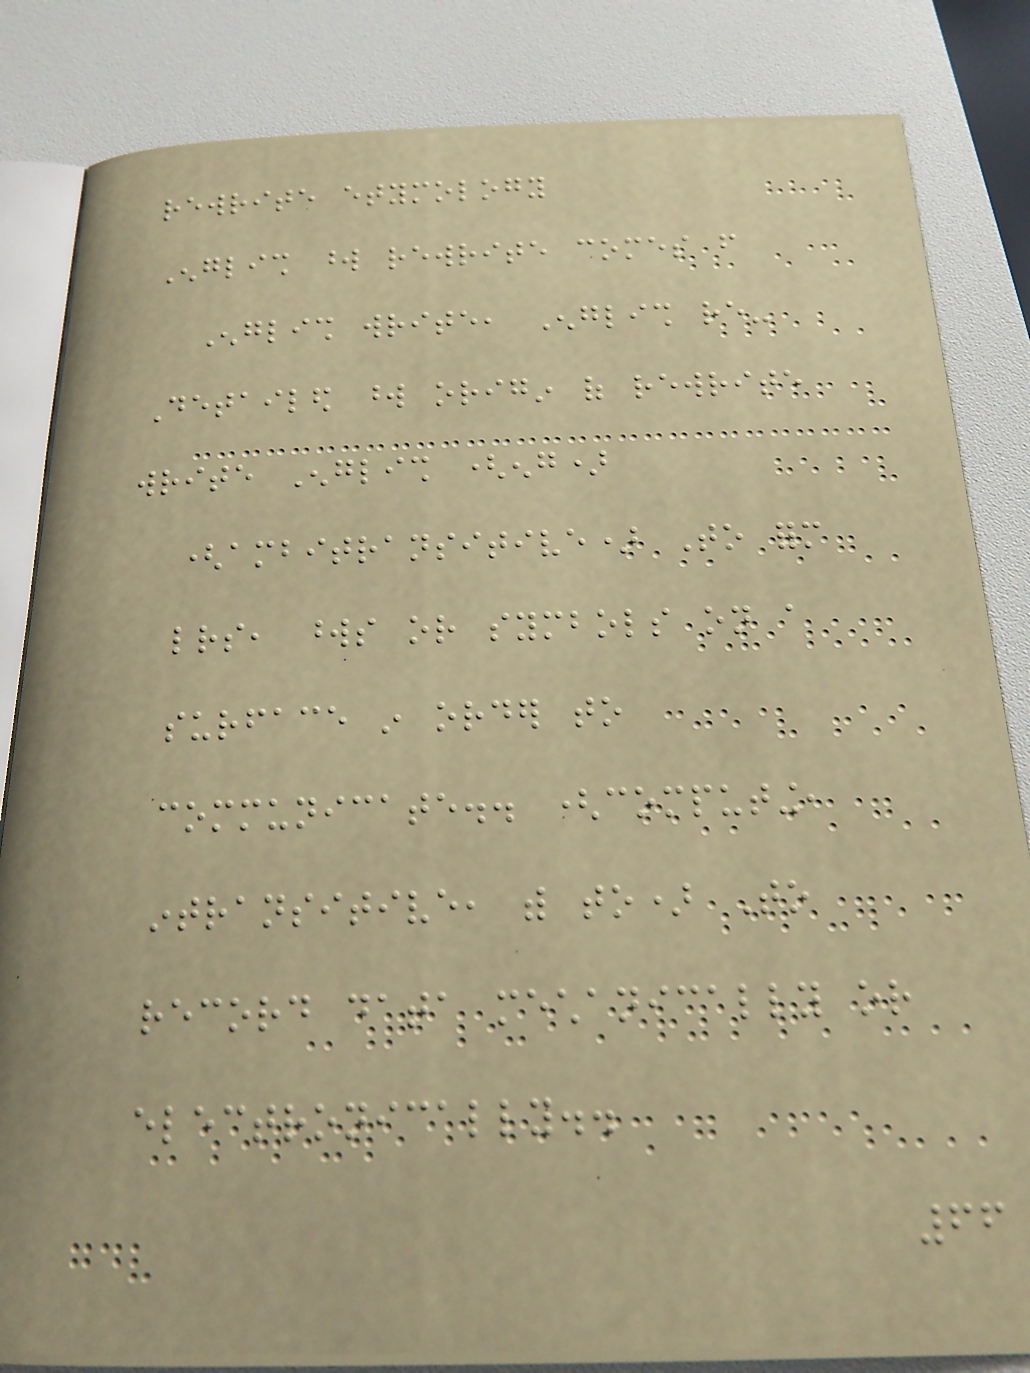rewrite etymology
English word rewrite comes from
English write, English re-
Detailed word origin of rewrite
write English (eng)
(ambitransitive) To form
letters, words or symbols on a
surface in order to
communicate.. (computing,
intransitive, with to) To
record data mechanically or
electronically..
66
